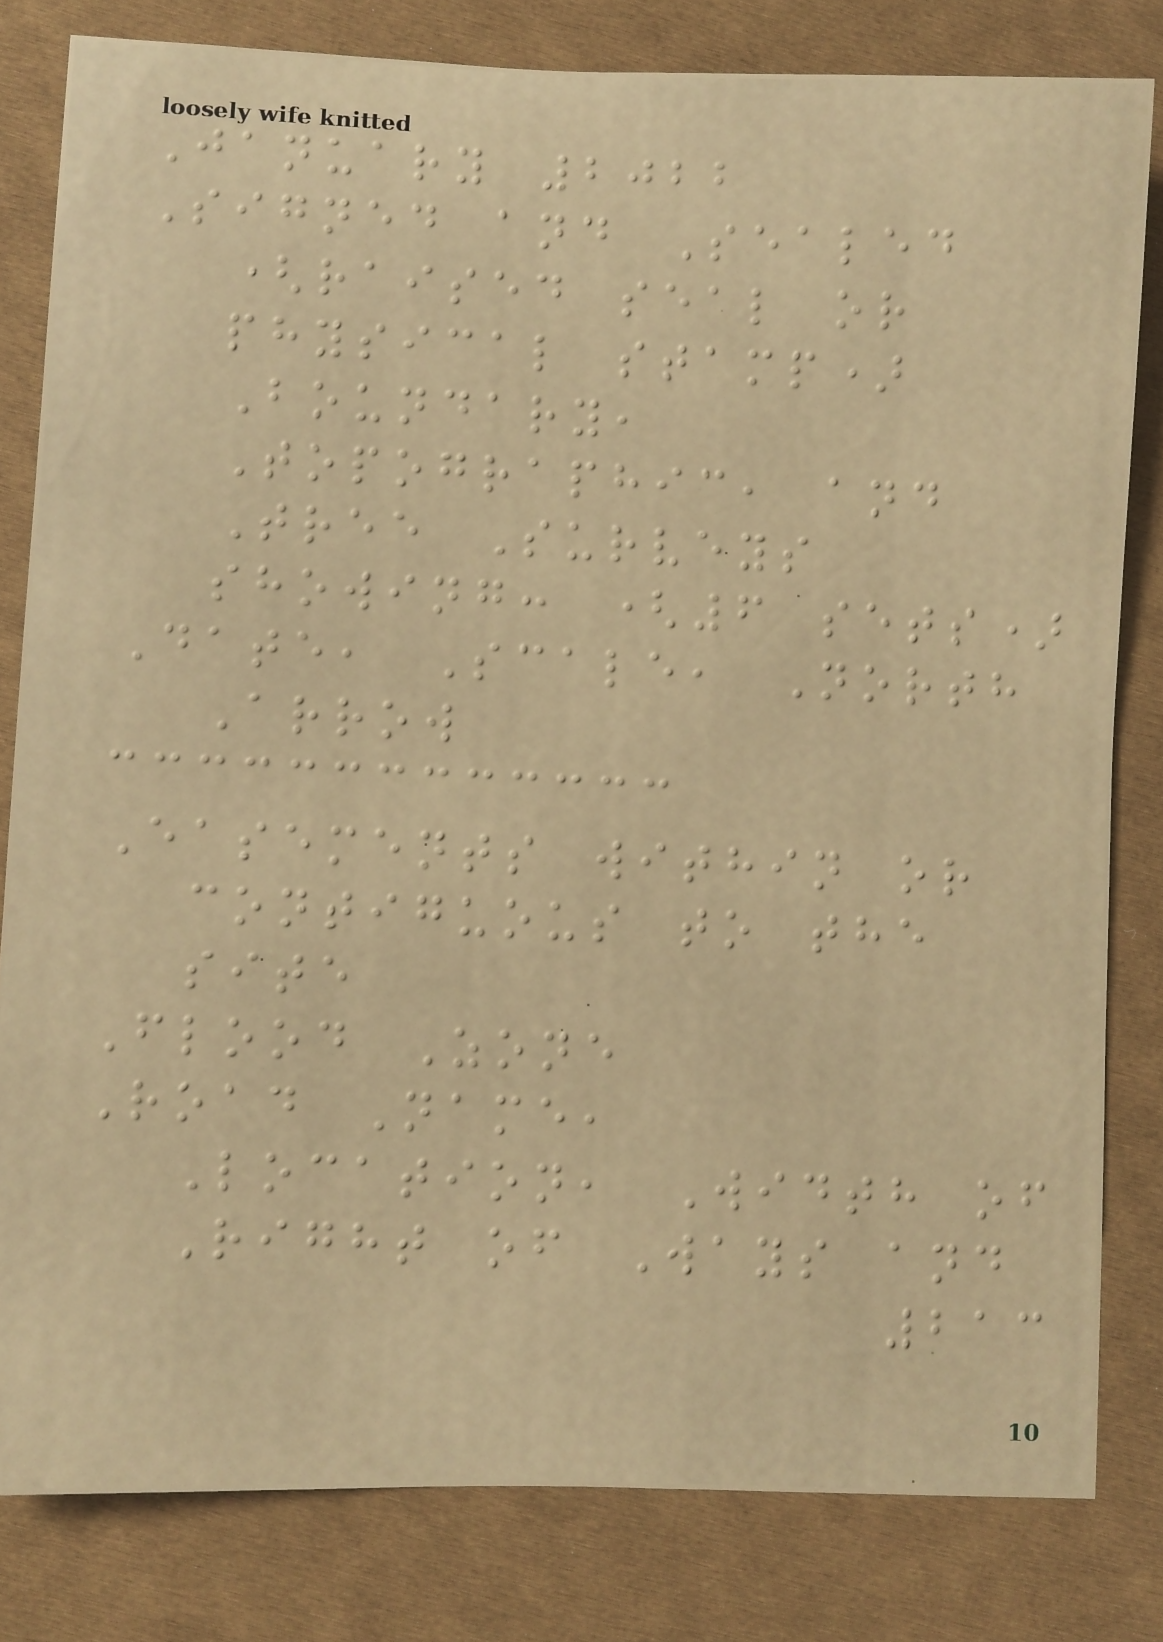January 2022
Signed and Sealed
(raised seal or
physical stamp)
Boundary,
Topographic, and
Tree Surveys
showing: (6 sets)
Date, Scale, North
Arrow
Easements within or
contiguous to the
site
Flood Zone
Road Name,
Location, Width of
Right of Ways and
213
